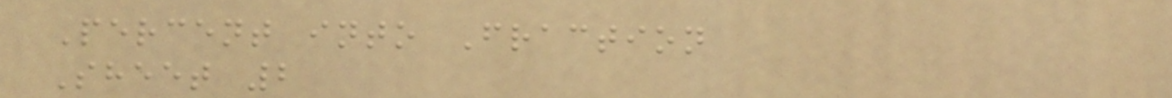Percent into Fraction
Sheet 2
